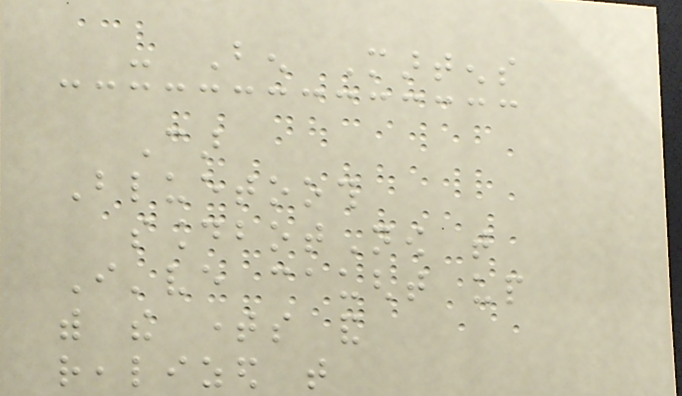- Ben Martens
Car
Bluetooth
soundbotNow that
I've caught up
with the times and
realized that
